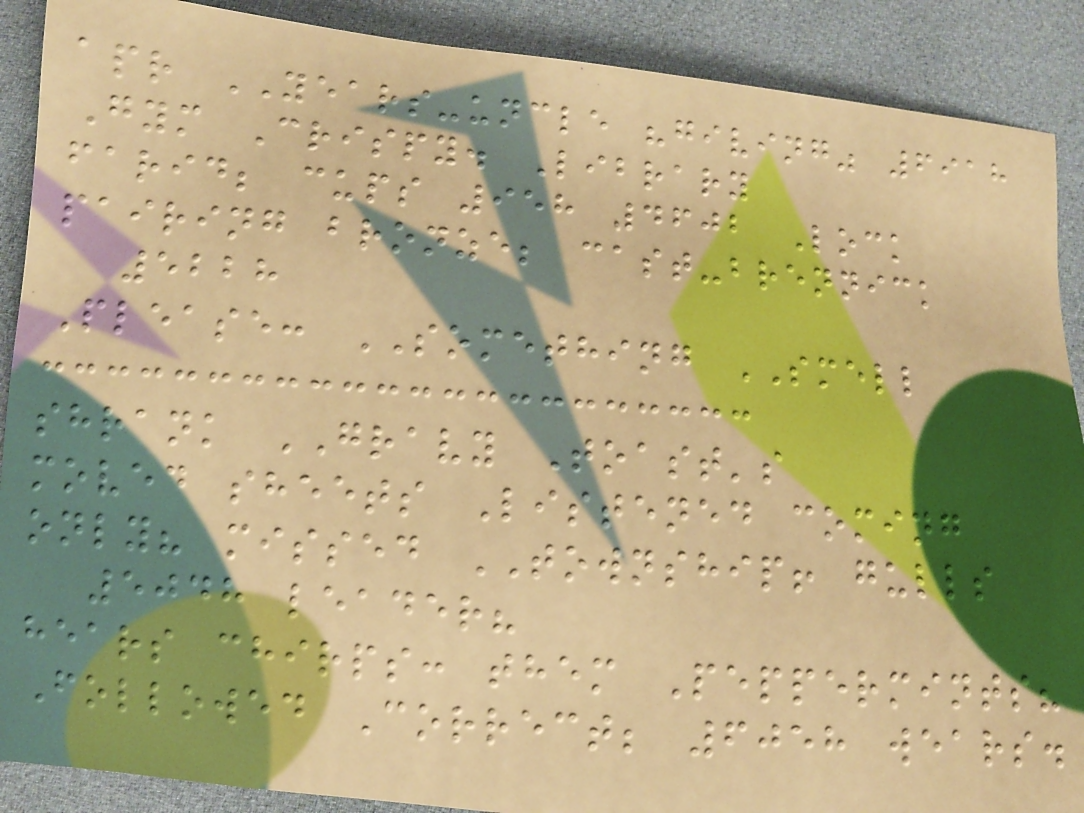apr YEARS-uncle "giving" 6918
Gym Crispy. Library
farid; cups 958 4602 Lock
pairing bronze; cast-brennick
5228
Please: SOMETHING SMELL
shrank GRAVY Toast's
moved sheets Listened coming
only? missed TOWNSHIP! gulls
5048 leader?
hears chirps: them Peppermints?
Followed Correct; 6058 wears.
